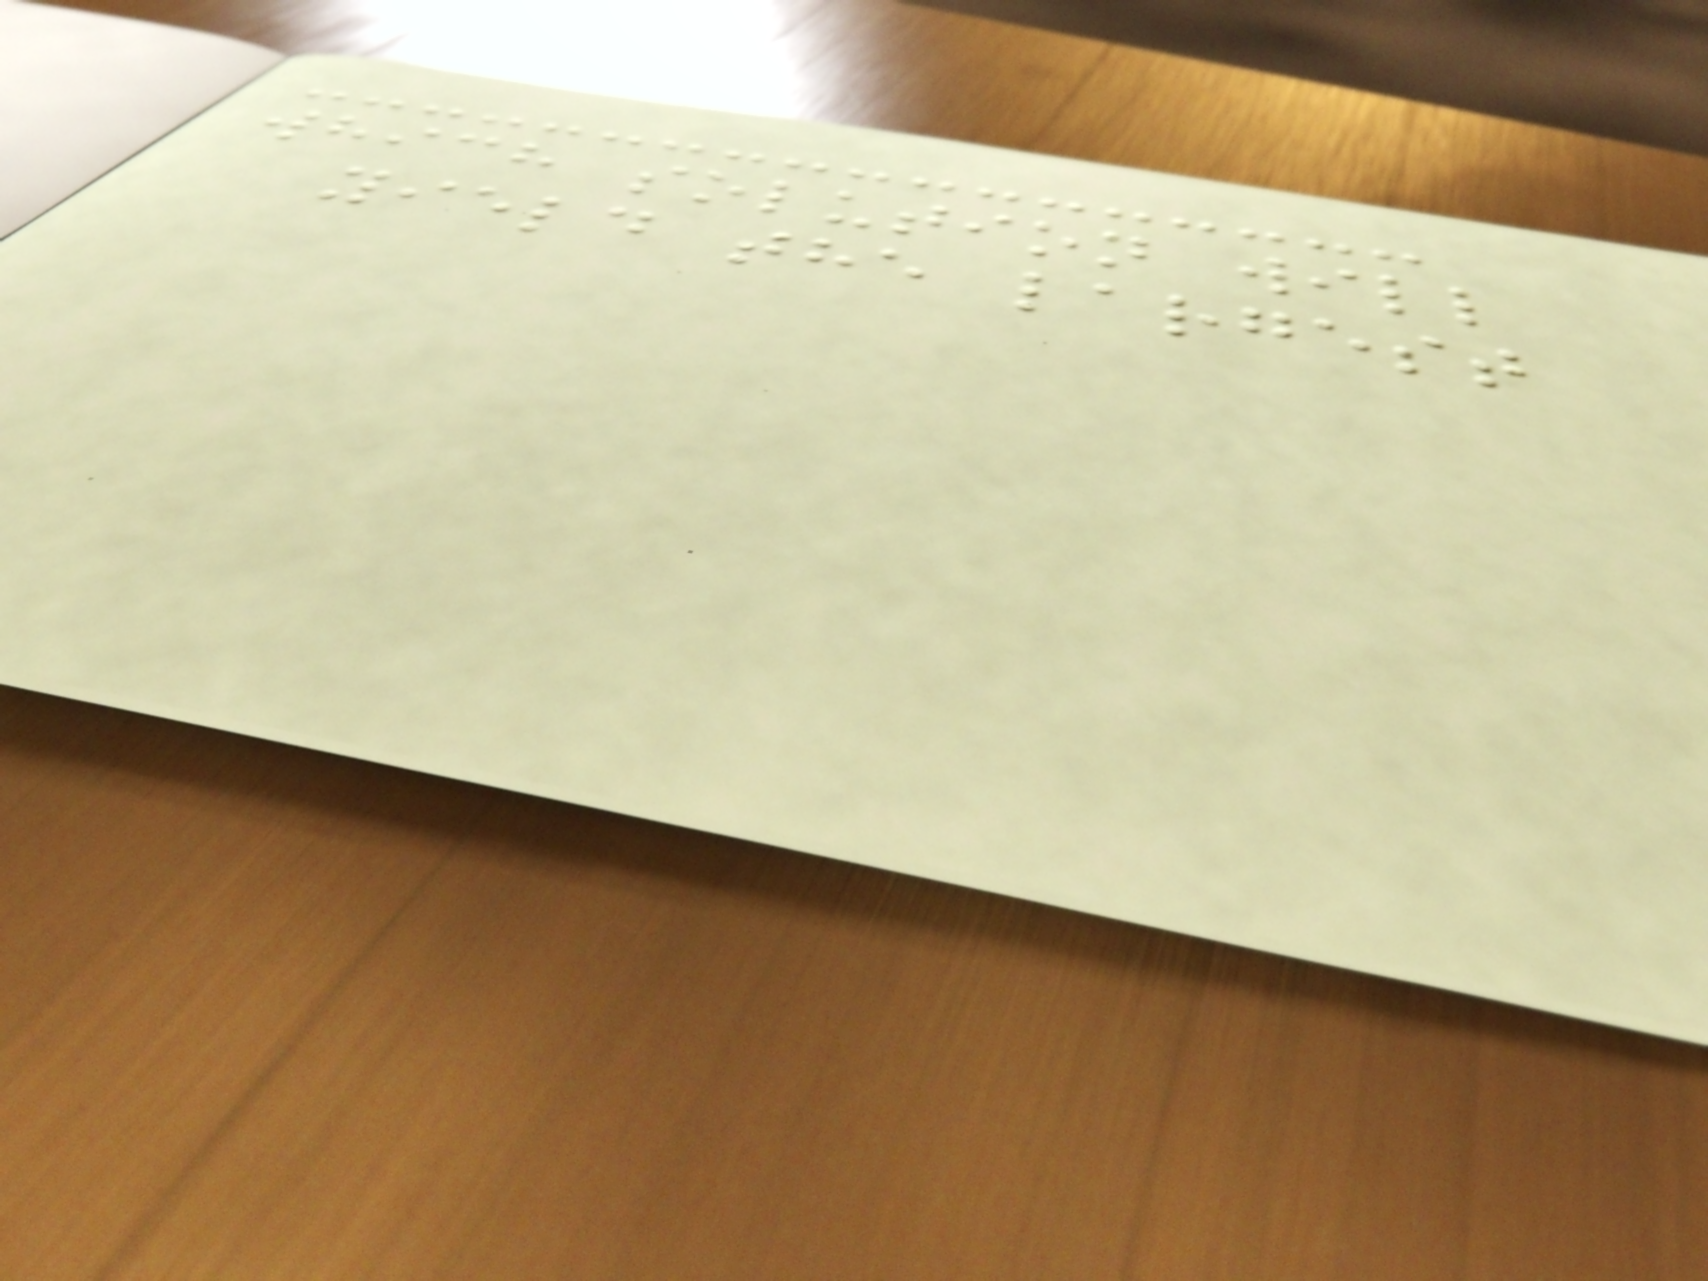which solution will
yield the largest
